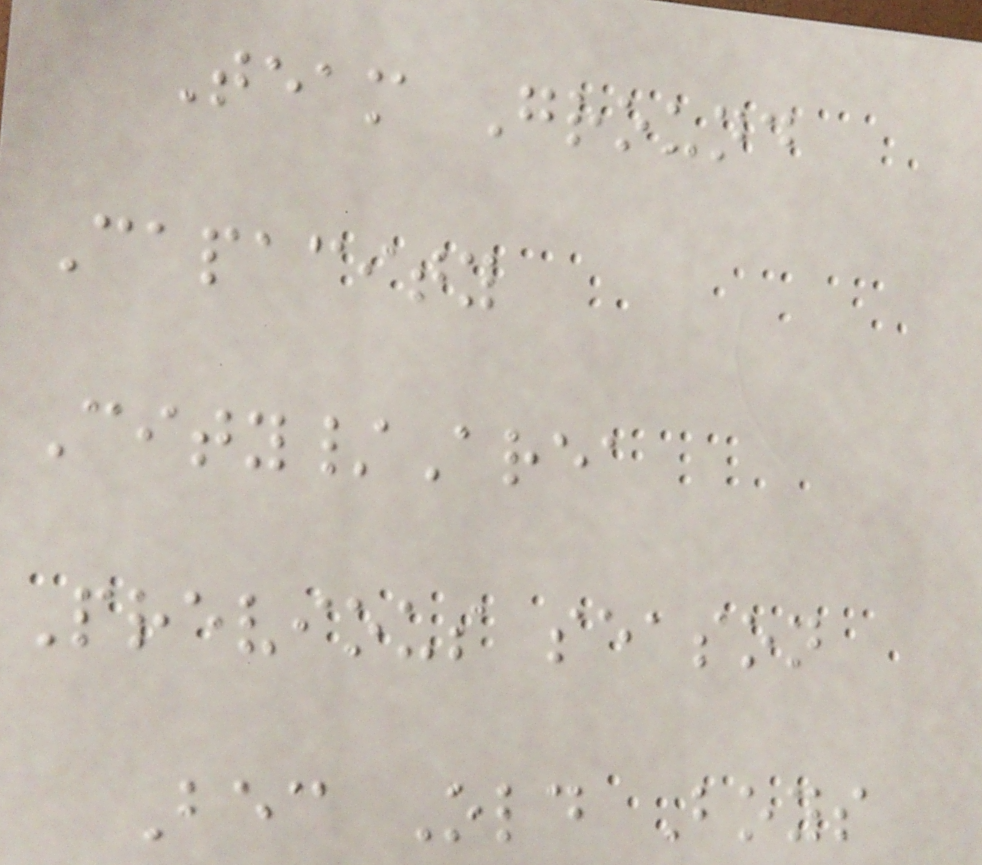Team Ground
Capacity
City/Area
Previous season
Bec Old Boys
